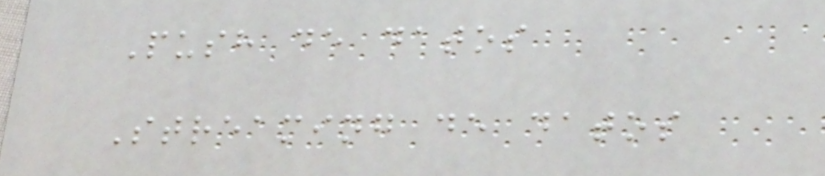Push de datos
Streaming de datos
